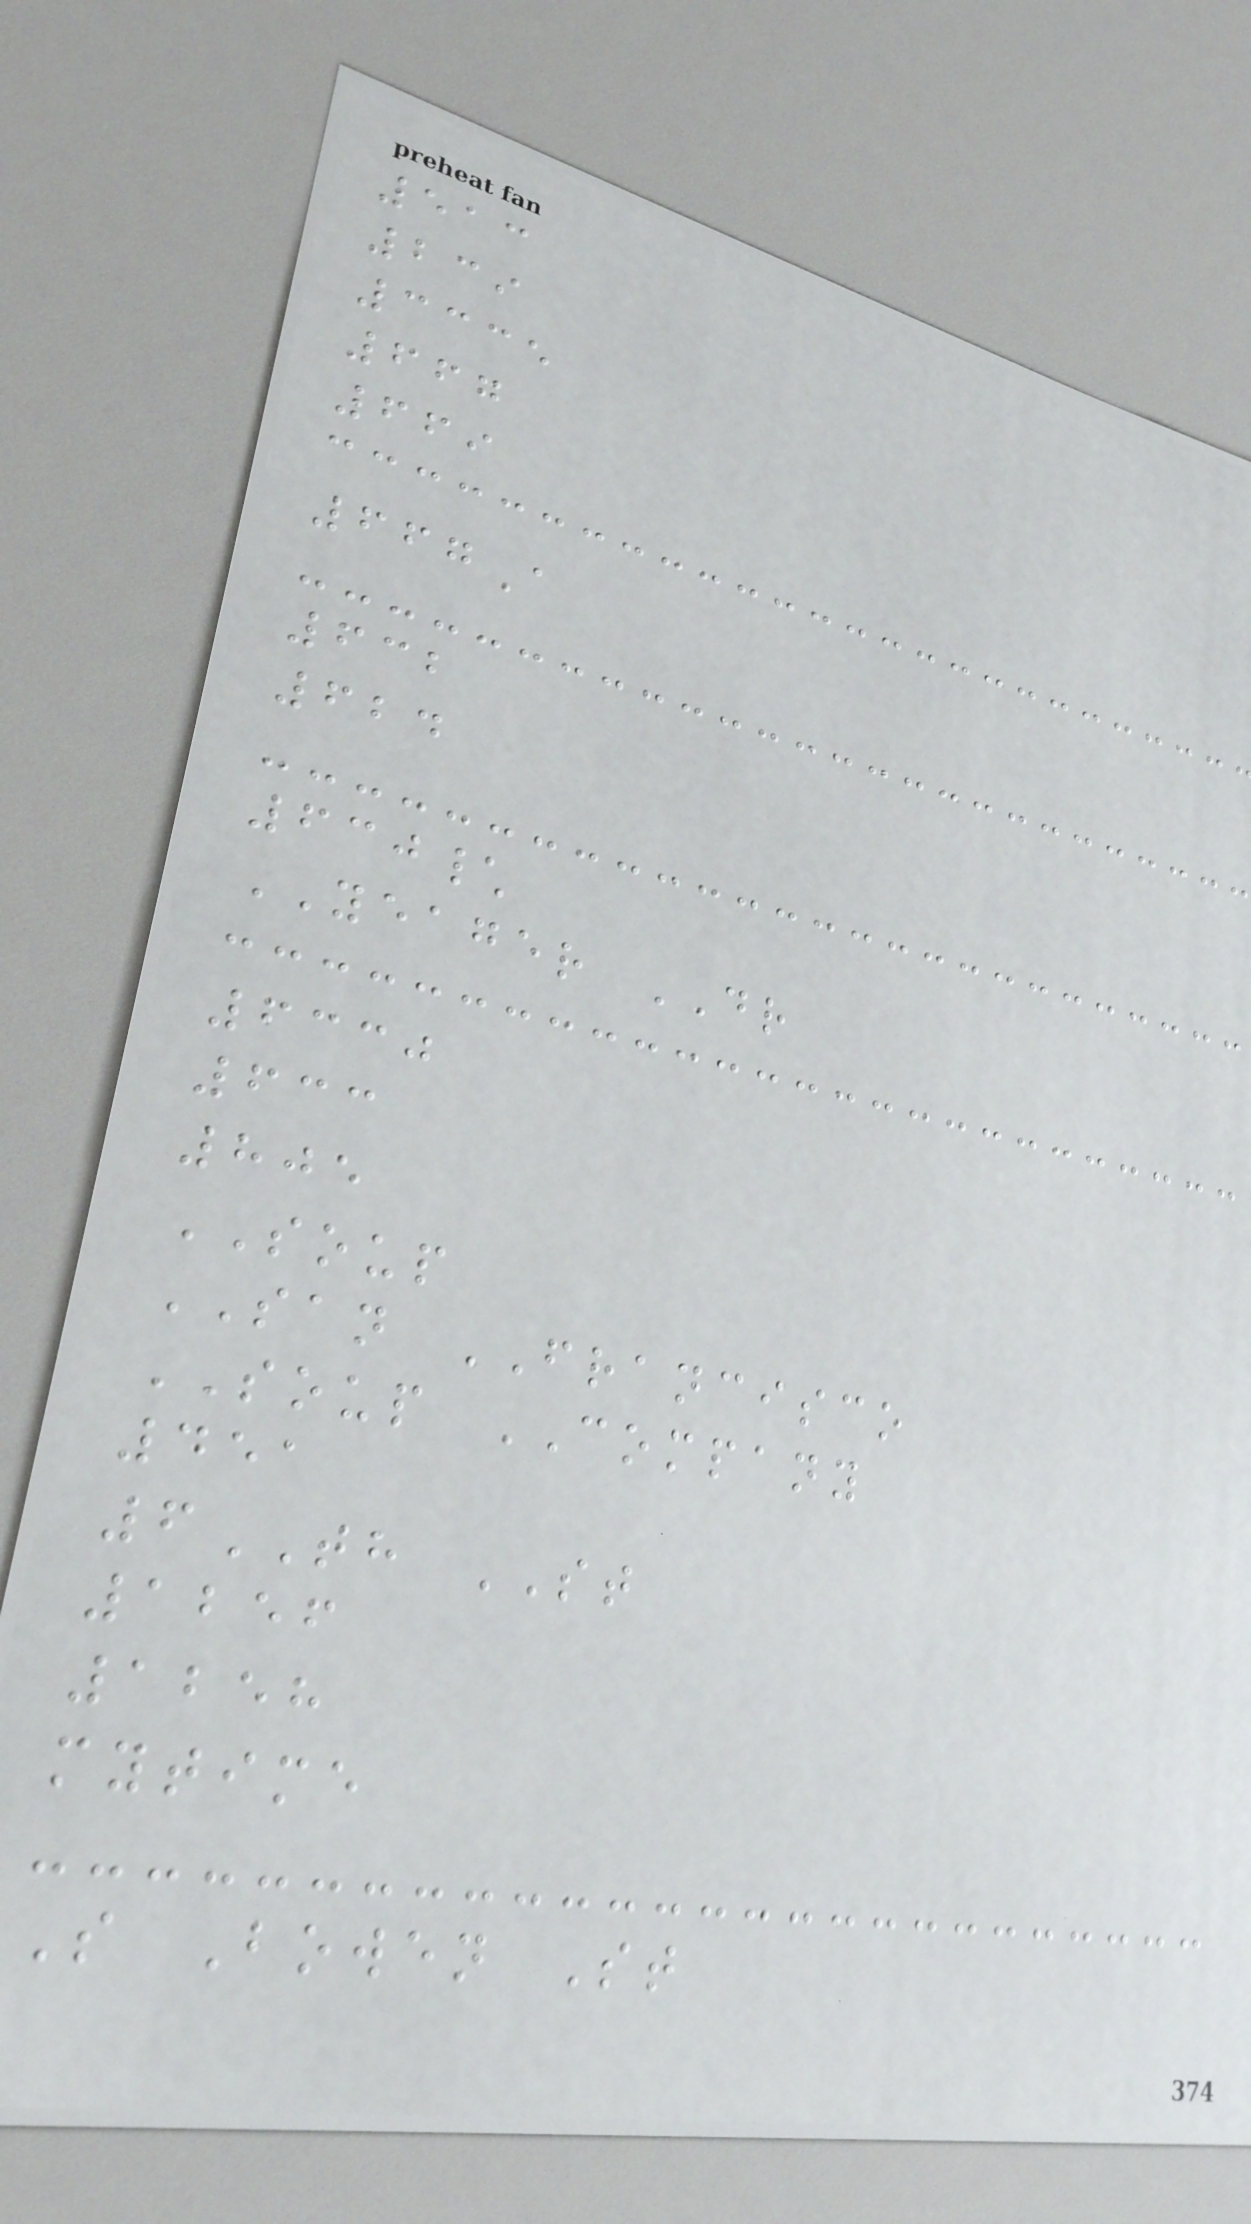513
239
3335
667
669
667A
632
624
630\
YEAGER DR
6330
633
805
SOUP
SAN FRANCISCO
SOUP COMPANY
451
6TH ST
1256
1258
mytime
S Bowen St
